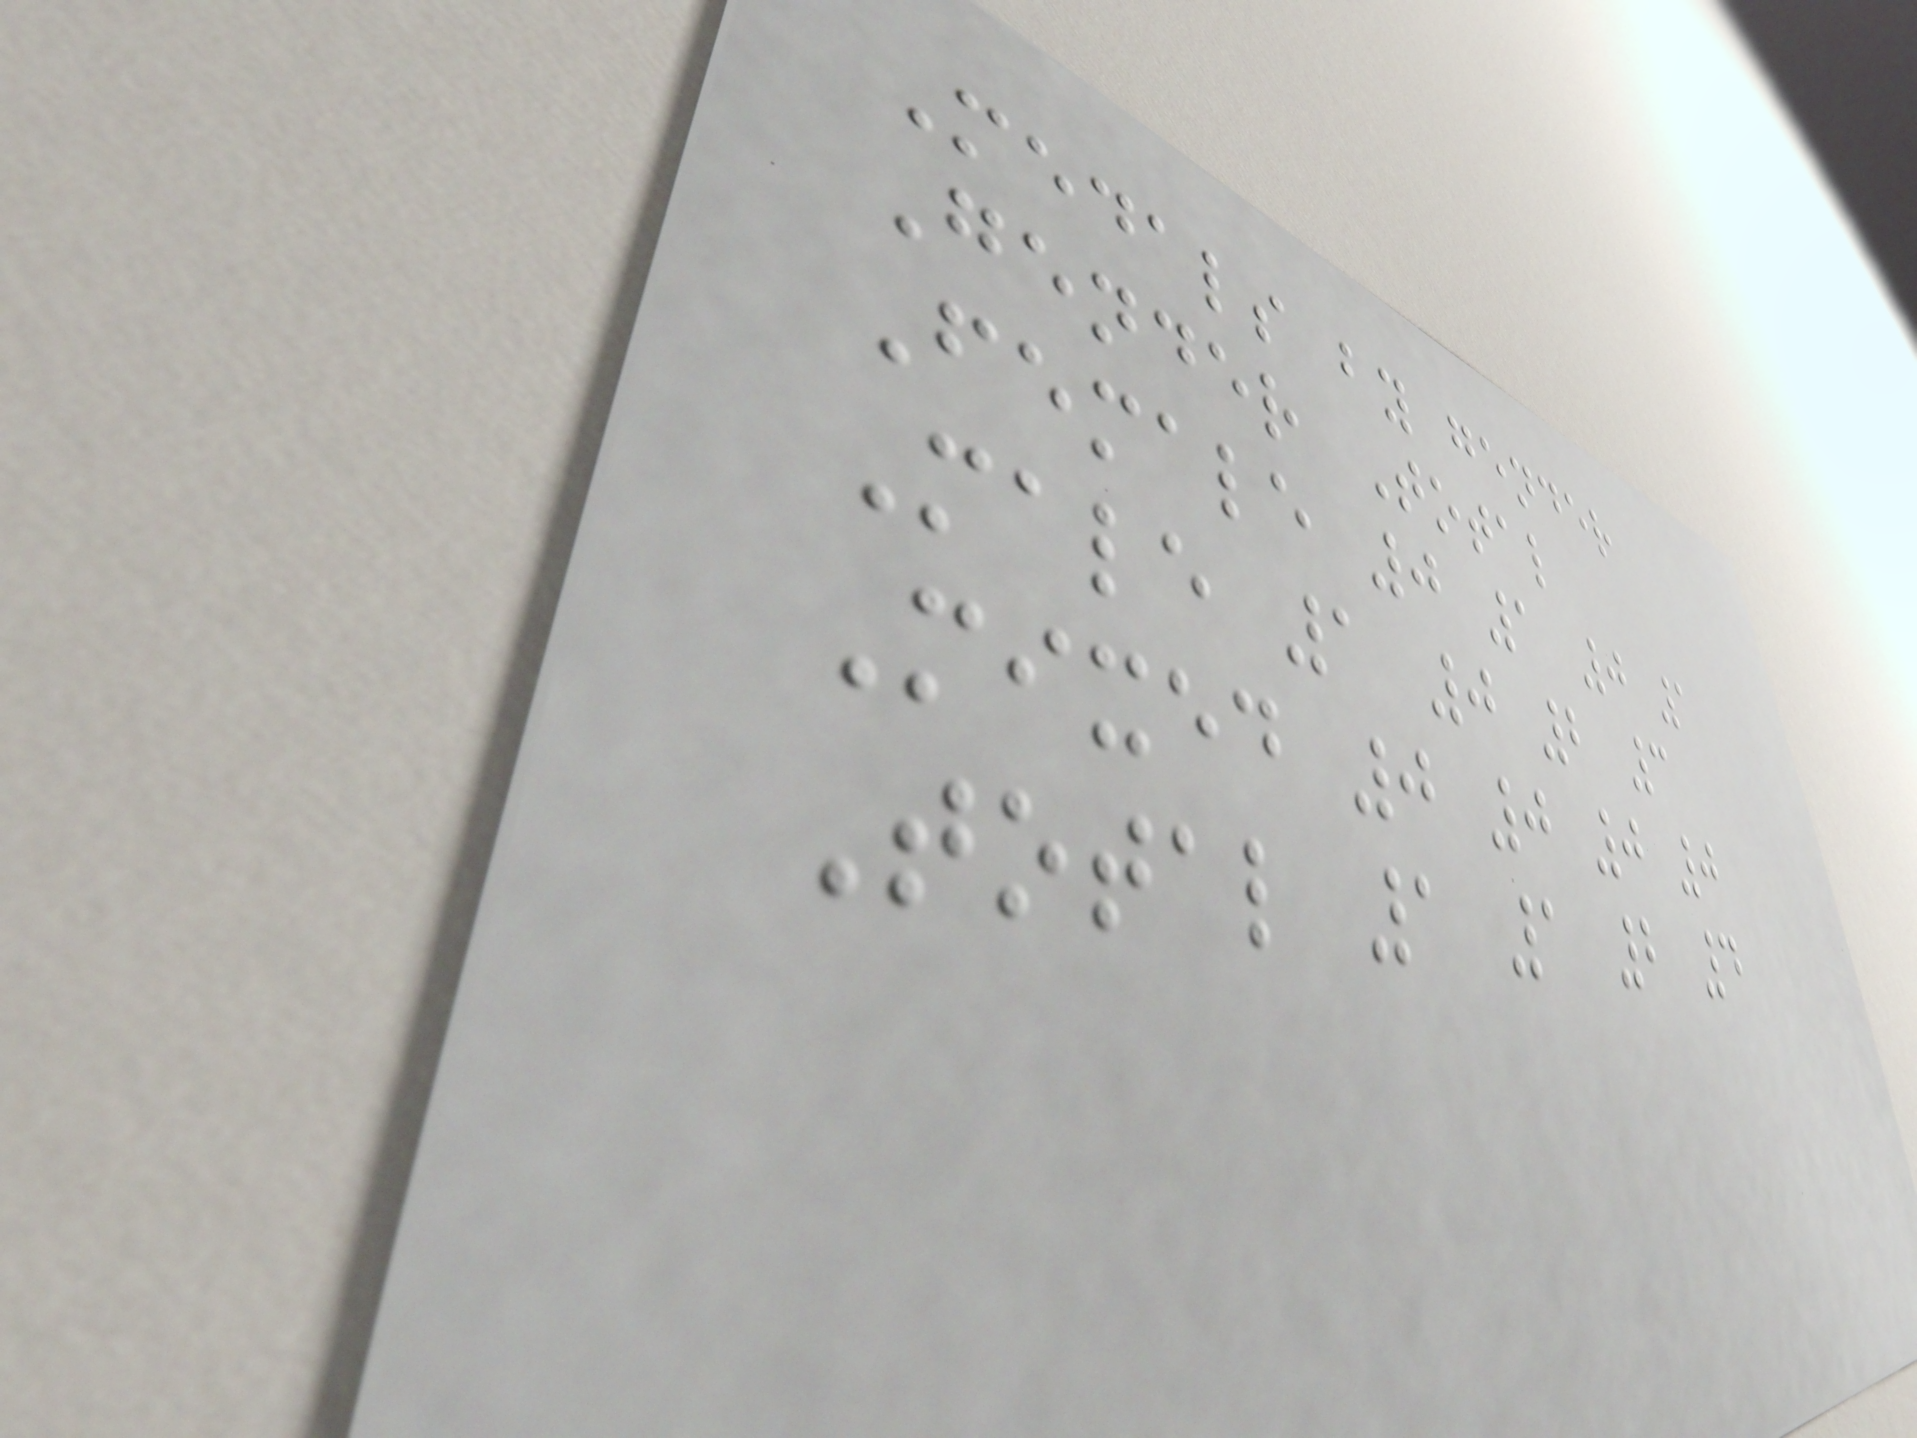Medals by gender
Gender Total
Female 0 1 0 1
Male 1 0 2 3
Mixed 0 0 0 0
Total 1 1 2 4
